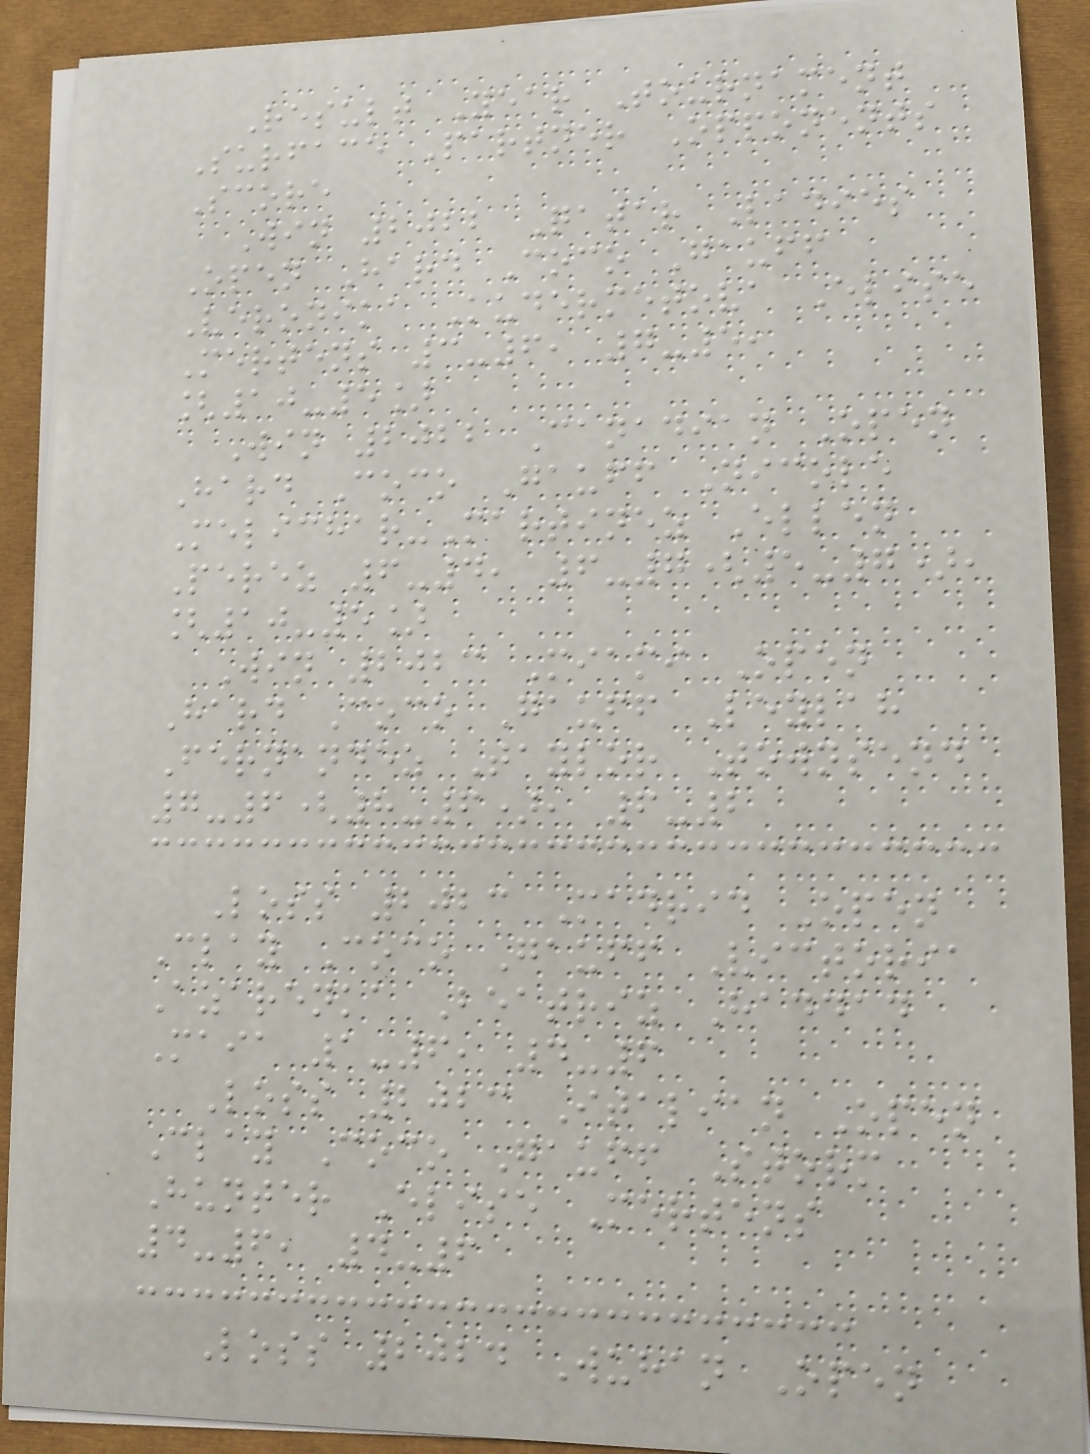Result Year Tournament
Surface Partner Opponents
Score
Win 2022 Qatar Ladies
Open Hard Coco Gauff
Veronika Kudermetova Elise
Mertens 3-6, 7-5,
[10-5]
Win 2022 Canadian Open
Hard Coco Gauff Nicole
Melichar-Martinez Ellen
Perez 6-4, 6-7(5-7),
[10-5]
Win 2023 Miami Open
Hard Coco Gauff Leylah
Fernandez Taylor Townsend
7-6(8-6), 6-2
Loss 2023 Madrid Open
Clay Coco Gauff Victoria
Azarenka Beatriz Haddad
Maia 1-6, 4-6
Loss 2023 Italian Open
Clay Coco Gauff Storm
Hunter Elise Mertens
4-6, 4-6
Loss 2024 Wuhan Open
